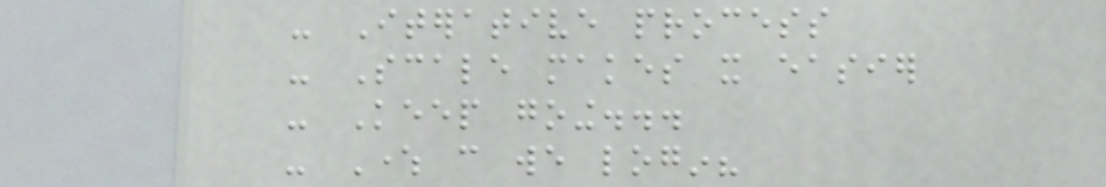- Iterative process
- Scale makes it easier
- Keep going...
- Where can we login?
